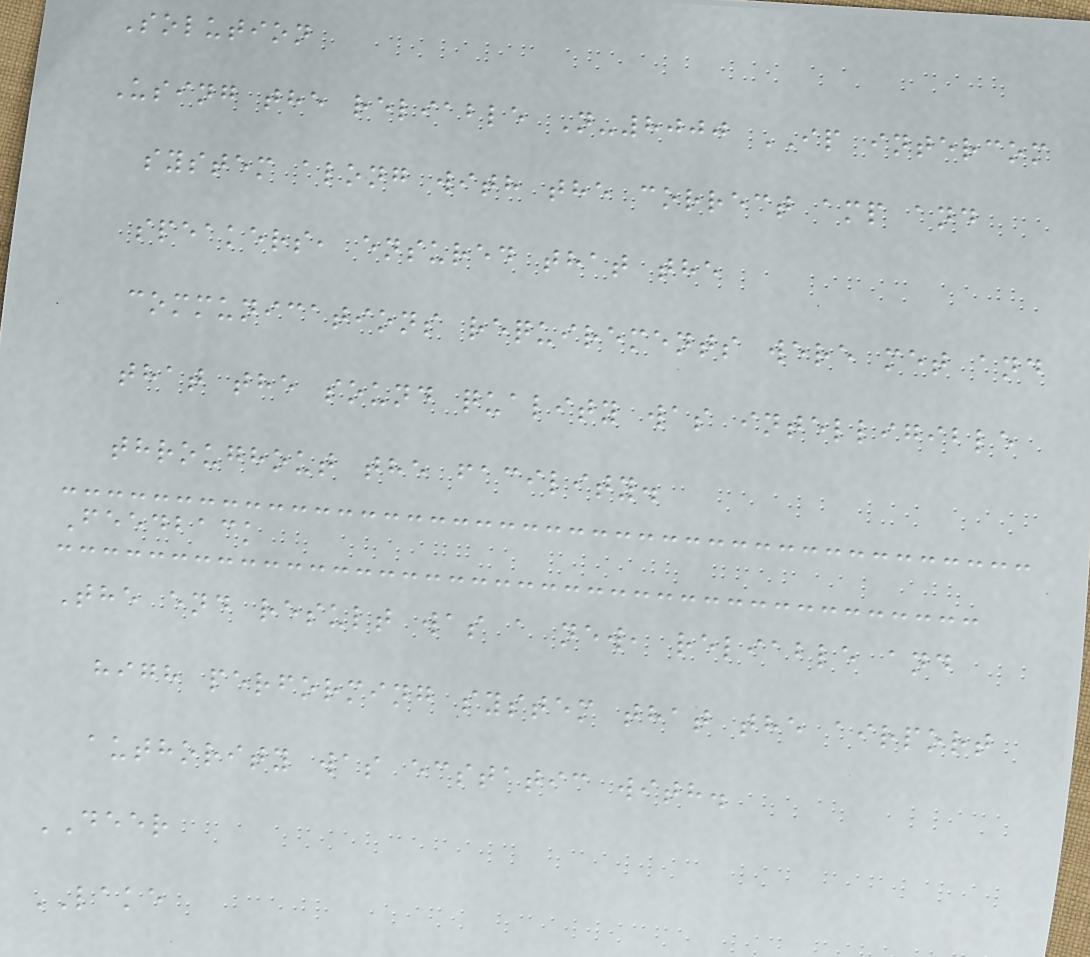Solution
Using the reliable N-8000 IP intercom
system along with the correct amp and
speakers, ensured that the
communications requirements were met and
that the sound quality was intelligible
throughout the facility.
Feedback
The end result was a new, reliable and
high performing system that the airport
authority was ecstatic with.
DEER
LAKE
